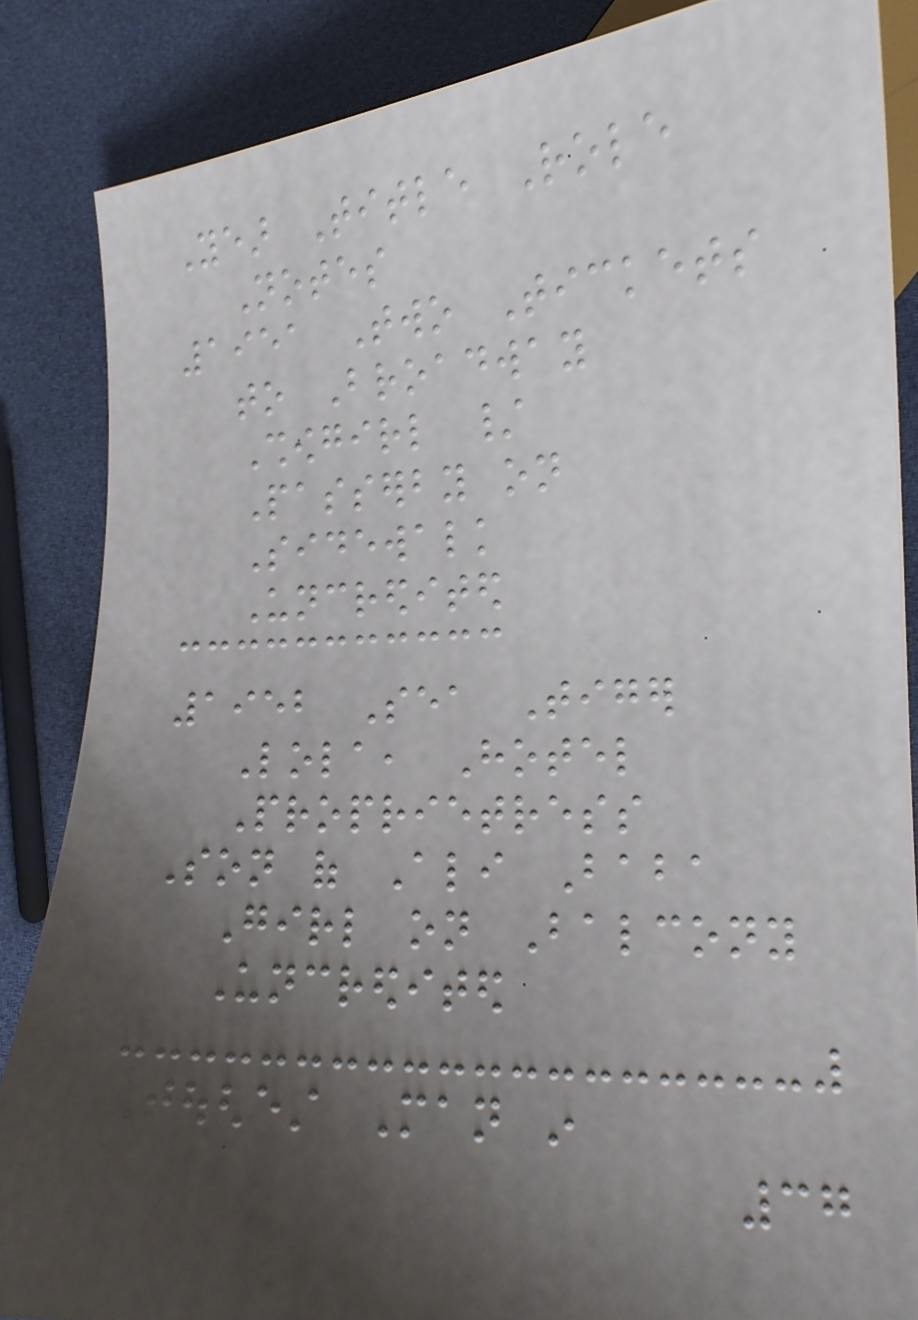Year Title Role
Notes
1951 Two Tickets
to Broadway
Showgirl /
Passerby on
Sidewalk
Uncredited
1952 Sea Tiger
Lola, Hotel
Proprietress
Son of Ali Baba
Girl on Balcony
Uncredited
Toughest Man in
37
